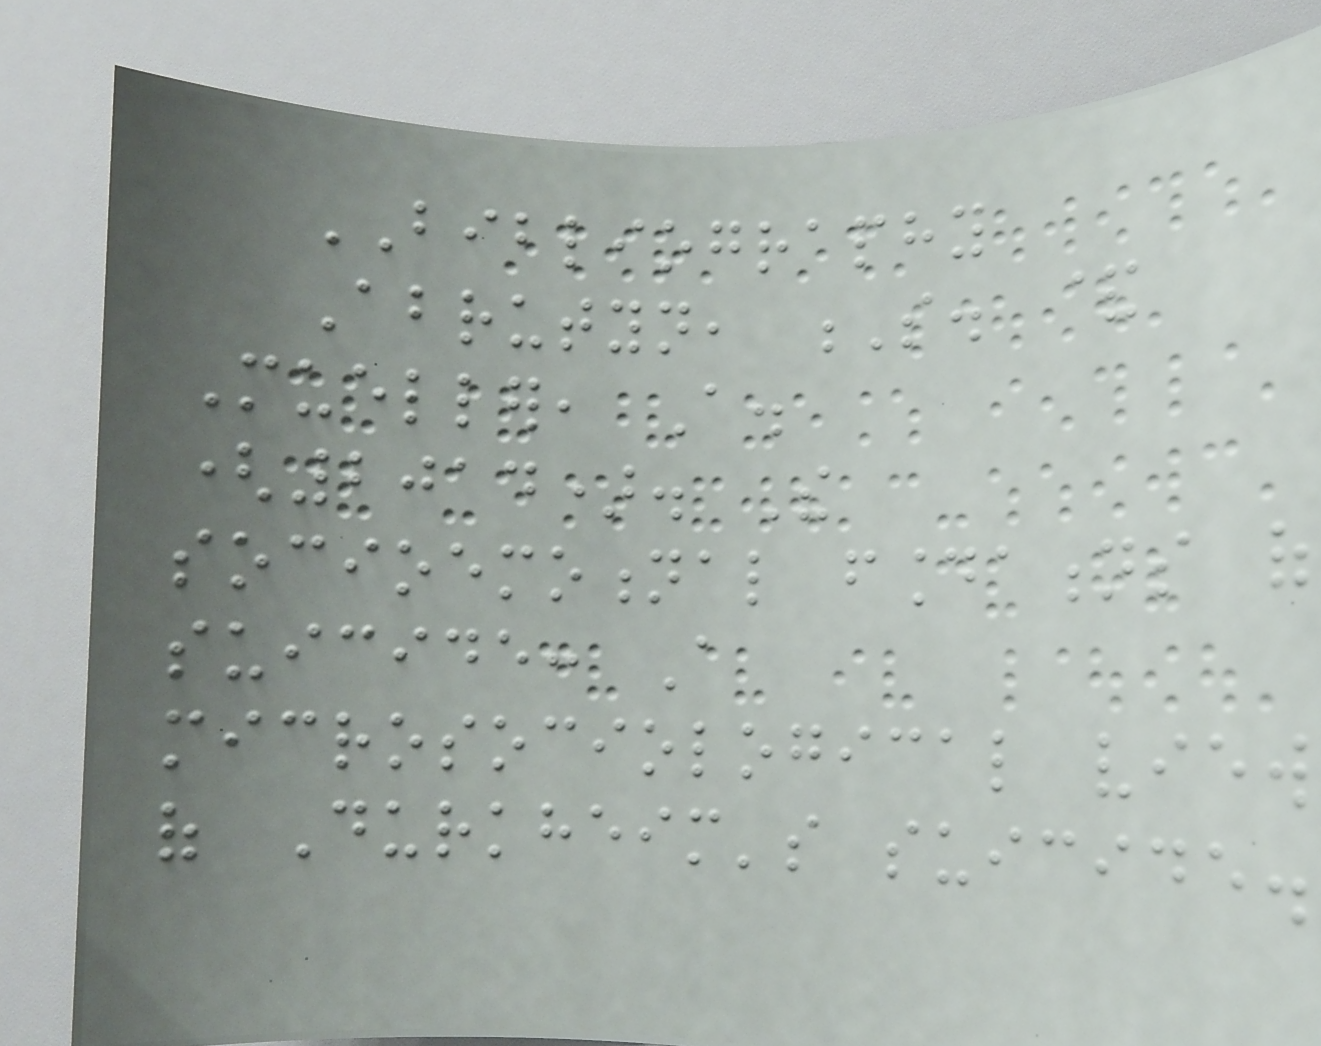BIBLIOGRAPHY
Abrutyn, S. &
Mueller, A.
(2014). The
socioemotional foundations of
suicide: A
microsociological view
of Durkheim's suicide.
